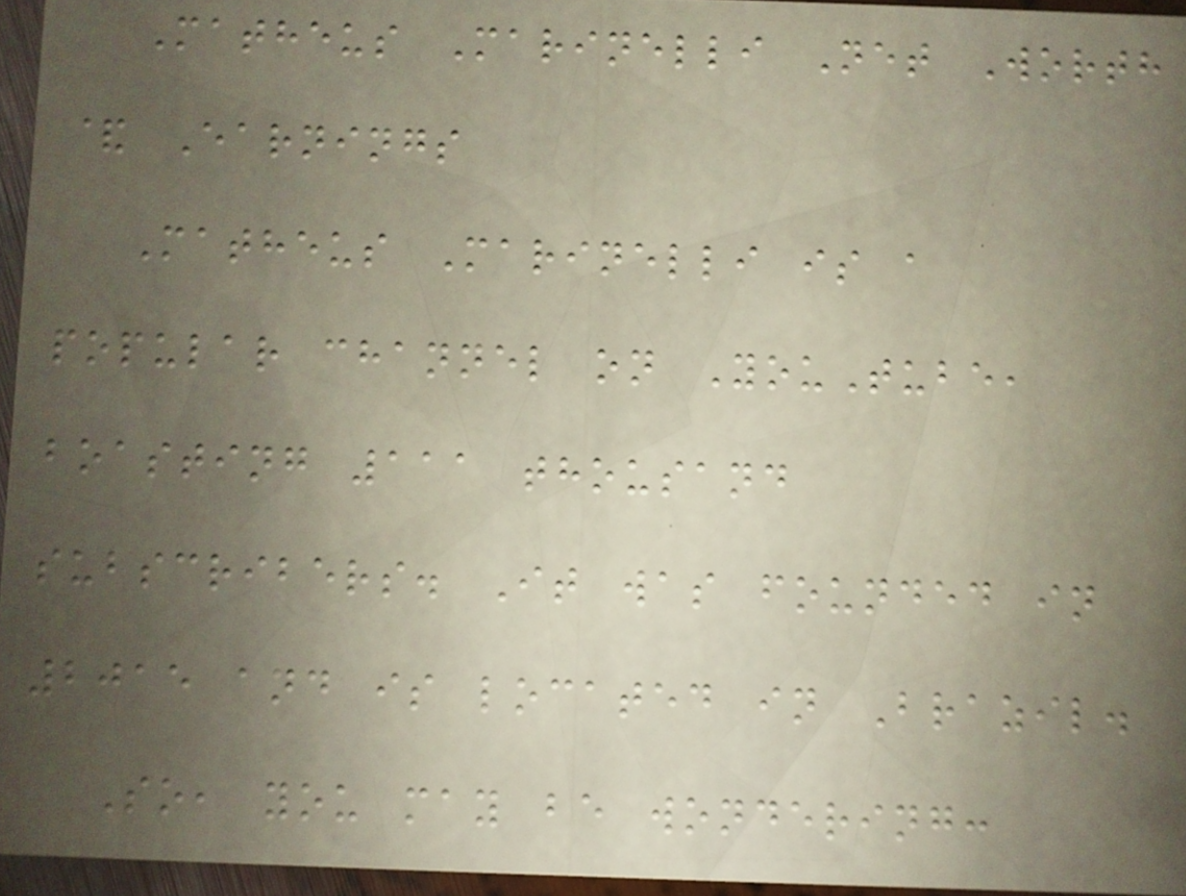Matheus Marinelli Net Worth
& Earnings
Matheus Marinelli is a
popular channel on YouTube,
boasting 111 thousand
subscribers. It was founded in
2015 and is located in Brazil.
So, you may be wondering:
